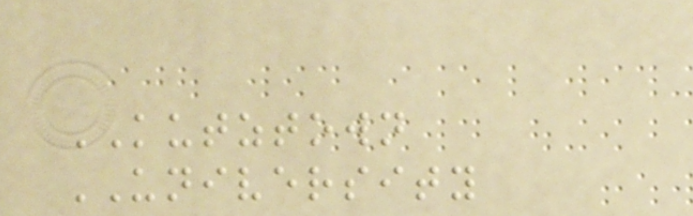KUTZTOWN
UNIVERSITY
